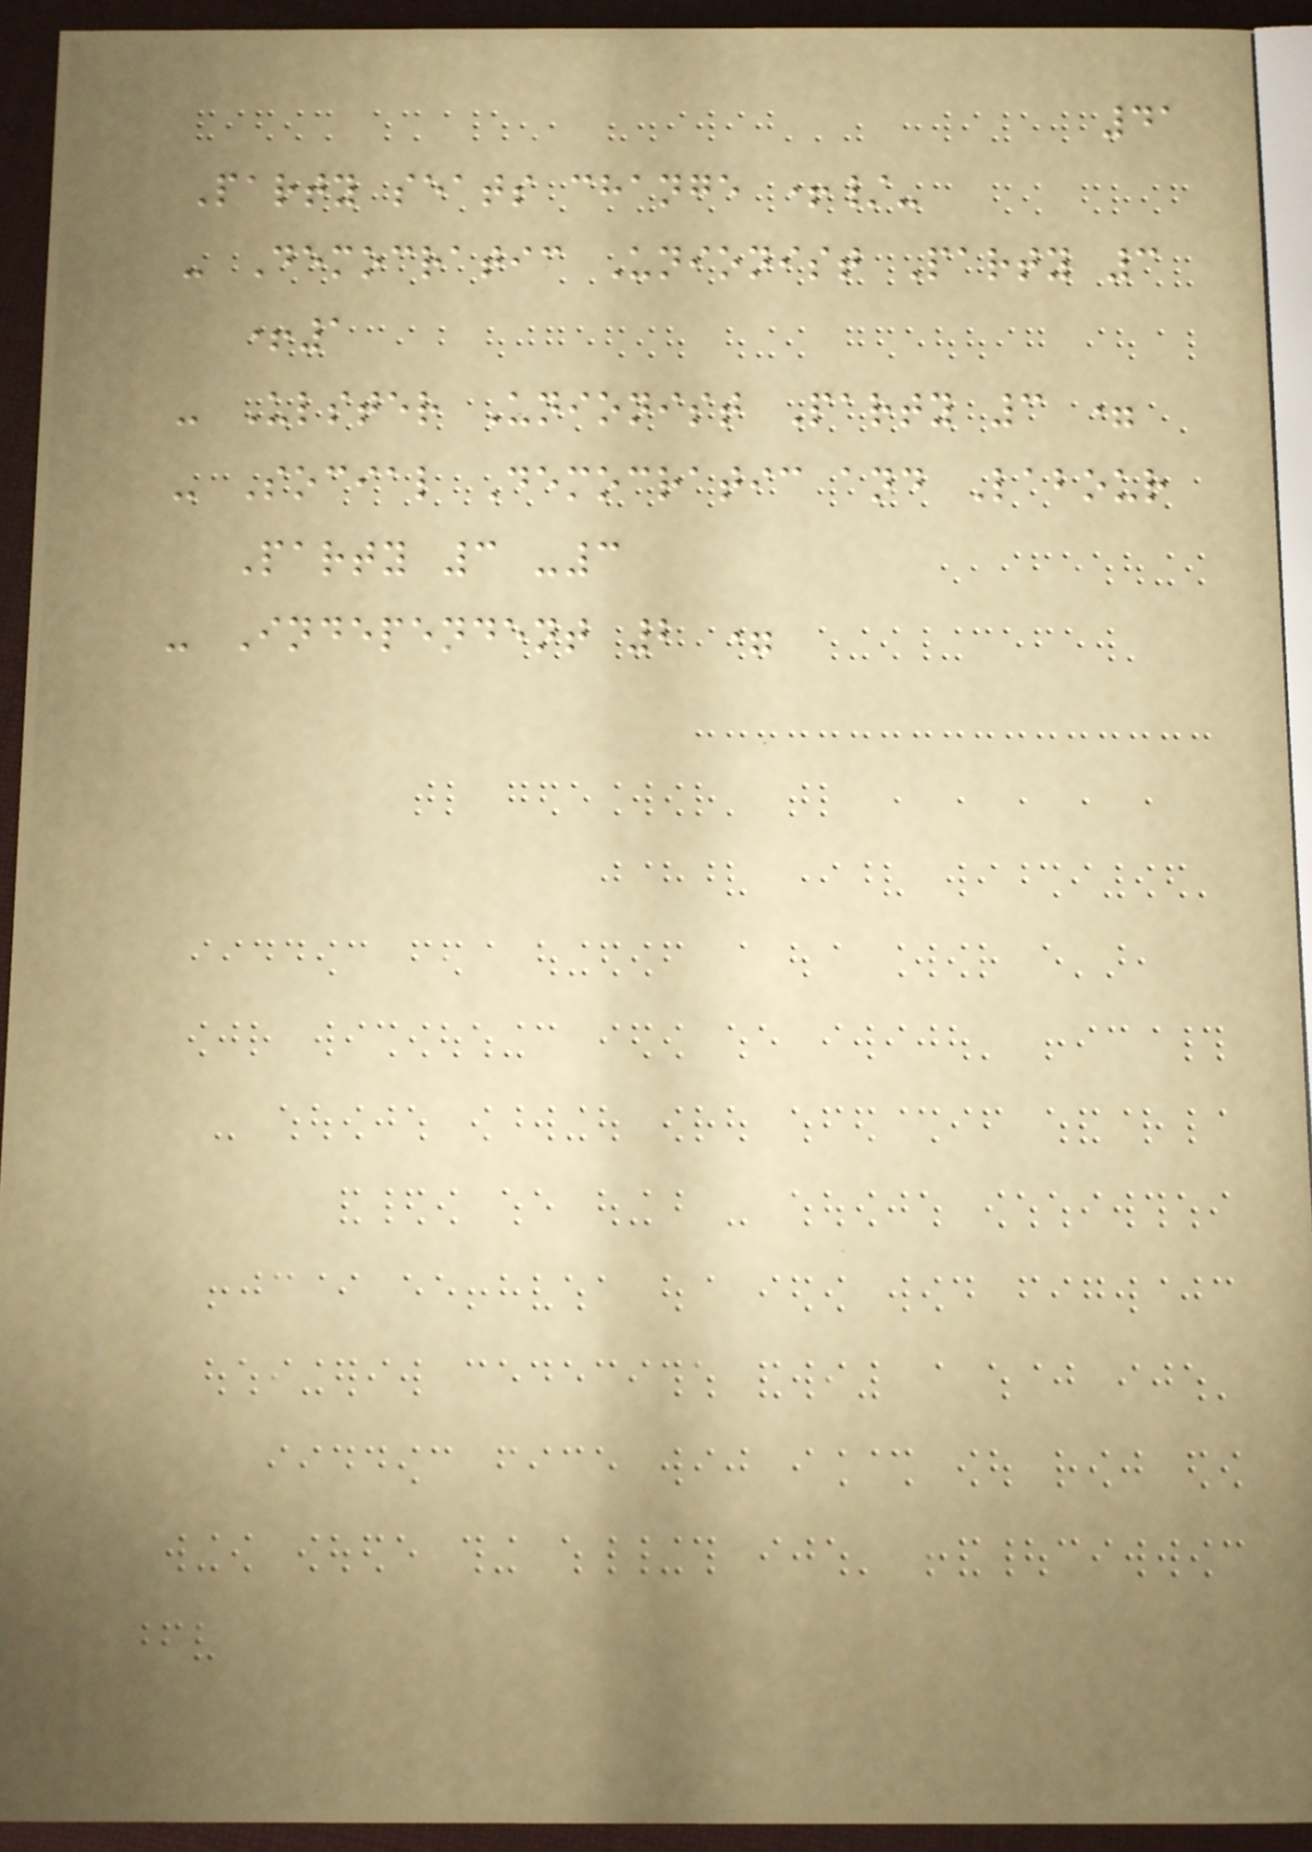41
Party seats change +/-
- Democratic Unionist Party 3
+1
- Ulster Unionist Party 3 =
- Social Democratic and Labour
Party 3 -3
- Independent 2 =
